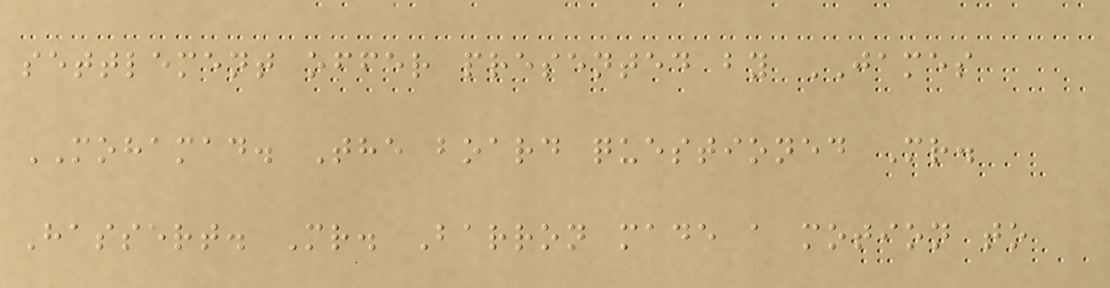settlement offer presented by JAMES
MOHAMAD. The board questioned Mr.
Hassert. Mr. Barron made a motion to
